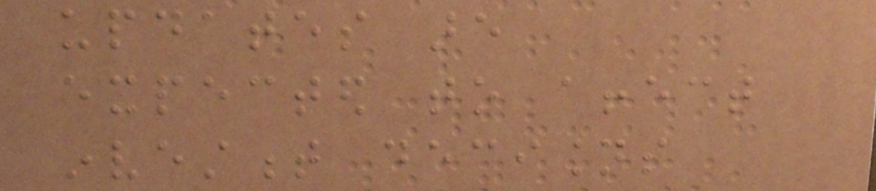updates are
expected to affect
investment decisions
